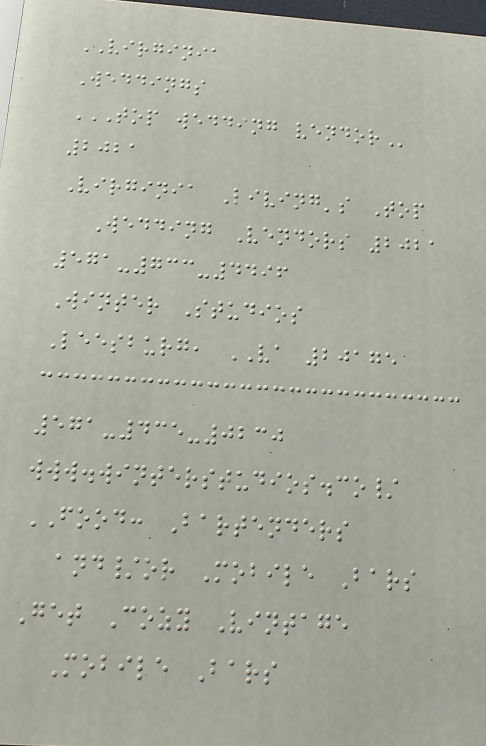VIRGINIA
Weddings
TOP WEDDING VENDOR
2021
Virginia Living's Top
Wedding Vendors 2021
571-733-4496
Winter Studios
Leesburg, VA 20175
571-435-0230
www.winterstudios.co/
FOOD: Bartenders
and/or Mobile Bars
Get Cozy Vintage
Mobile Bars
